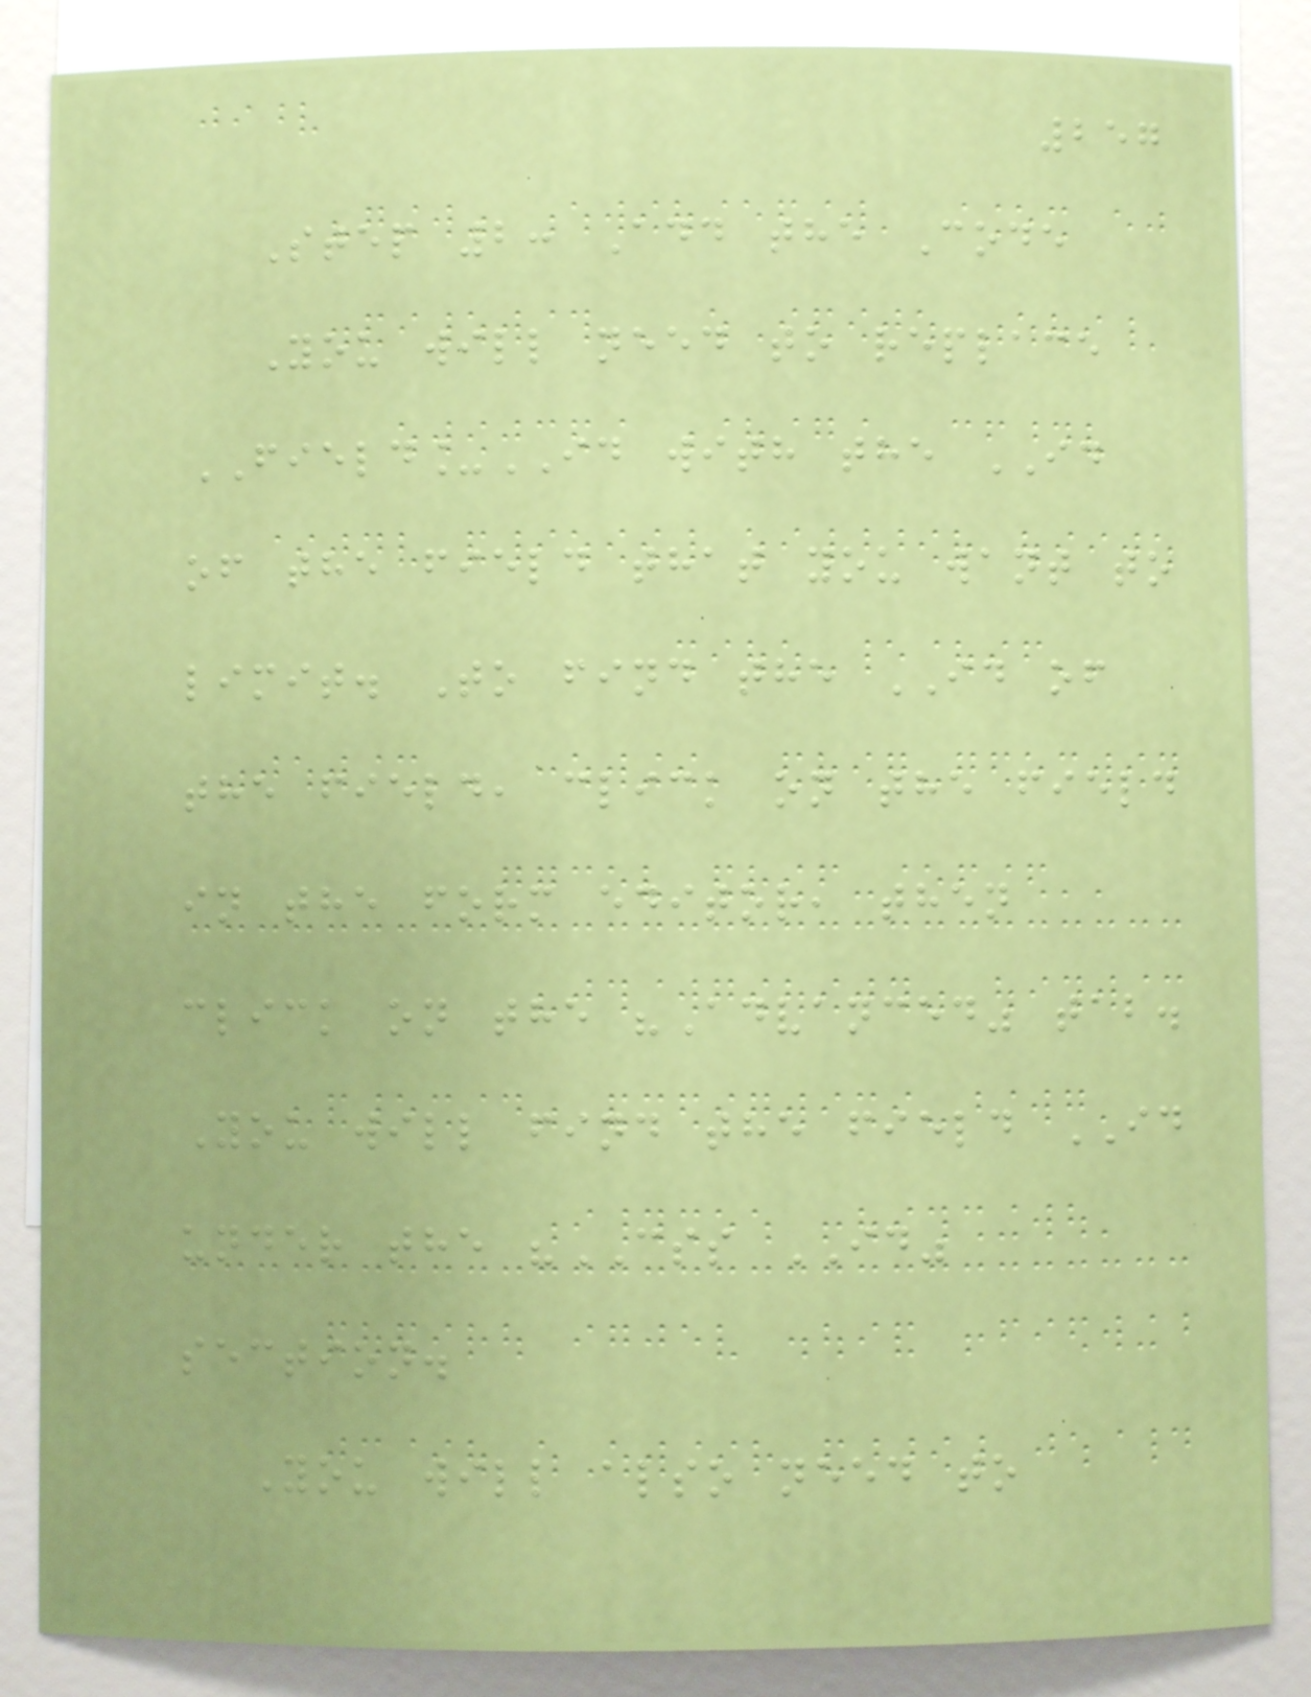257
Step 2: Add the Code
You will need to replace
FIELD_ID with the ID
of the field that you want to
limit. To find the ID of
the field, click on the field
in the form editor, then
click on the "Advanced" tab.
You will find the field ID
under the "CSS ID"
section.
You will also need to
